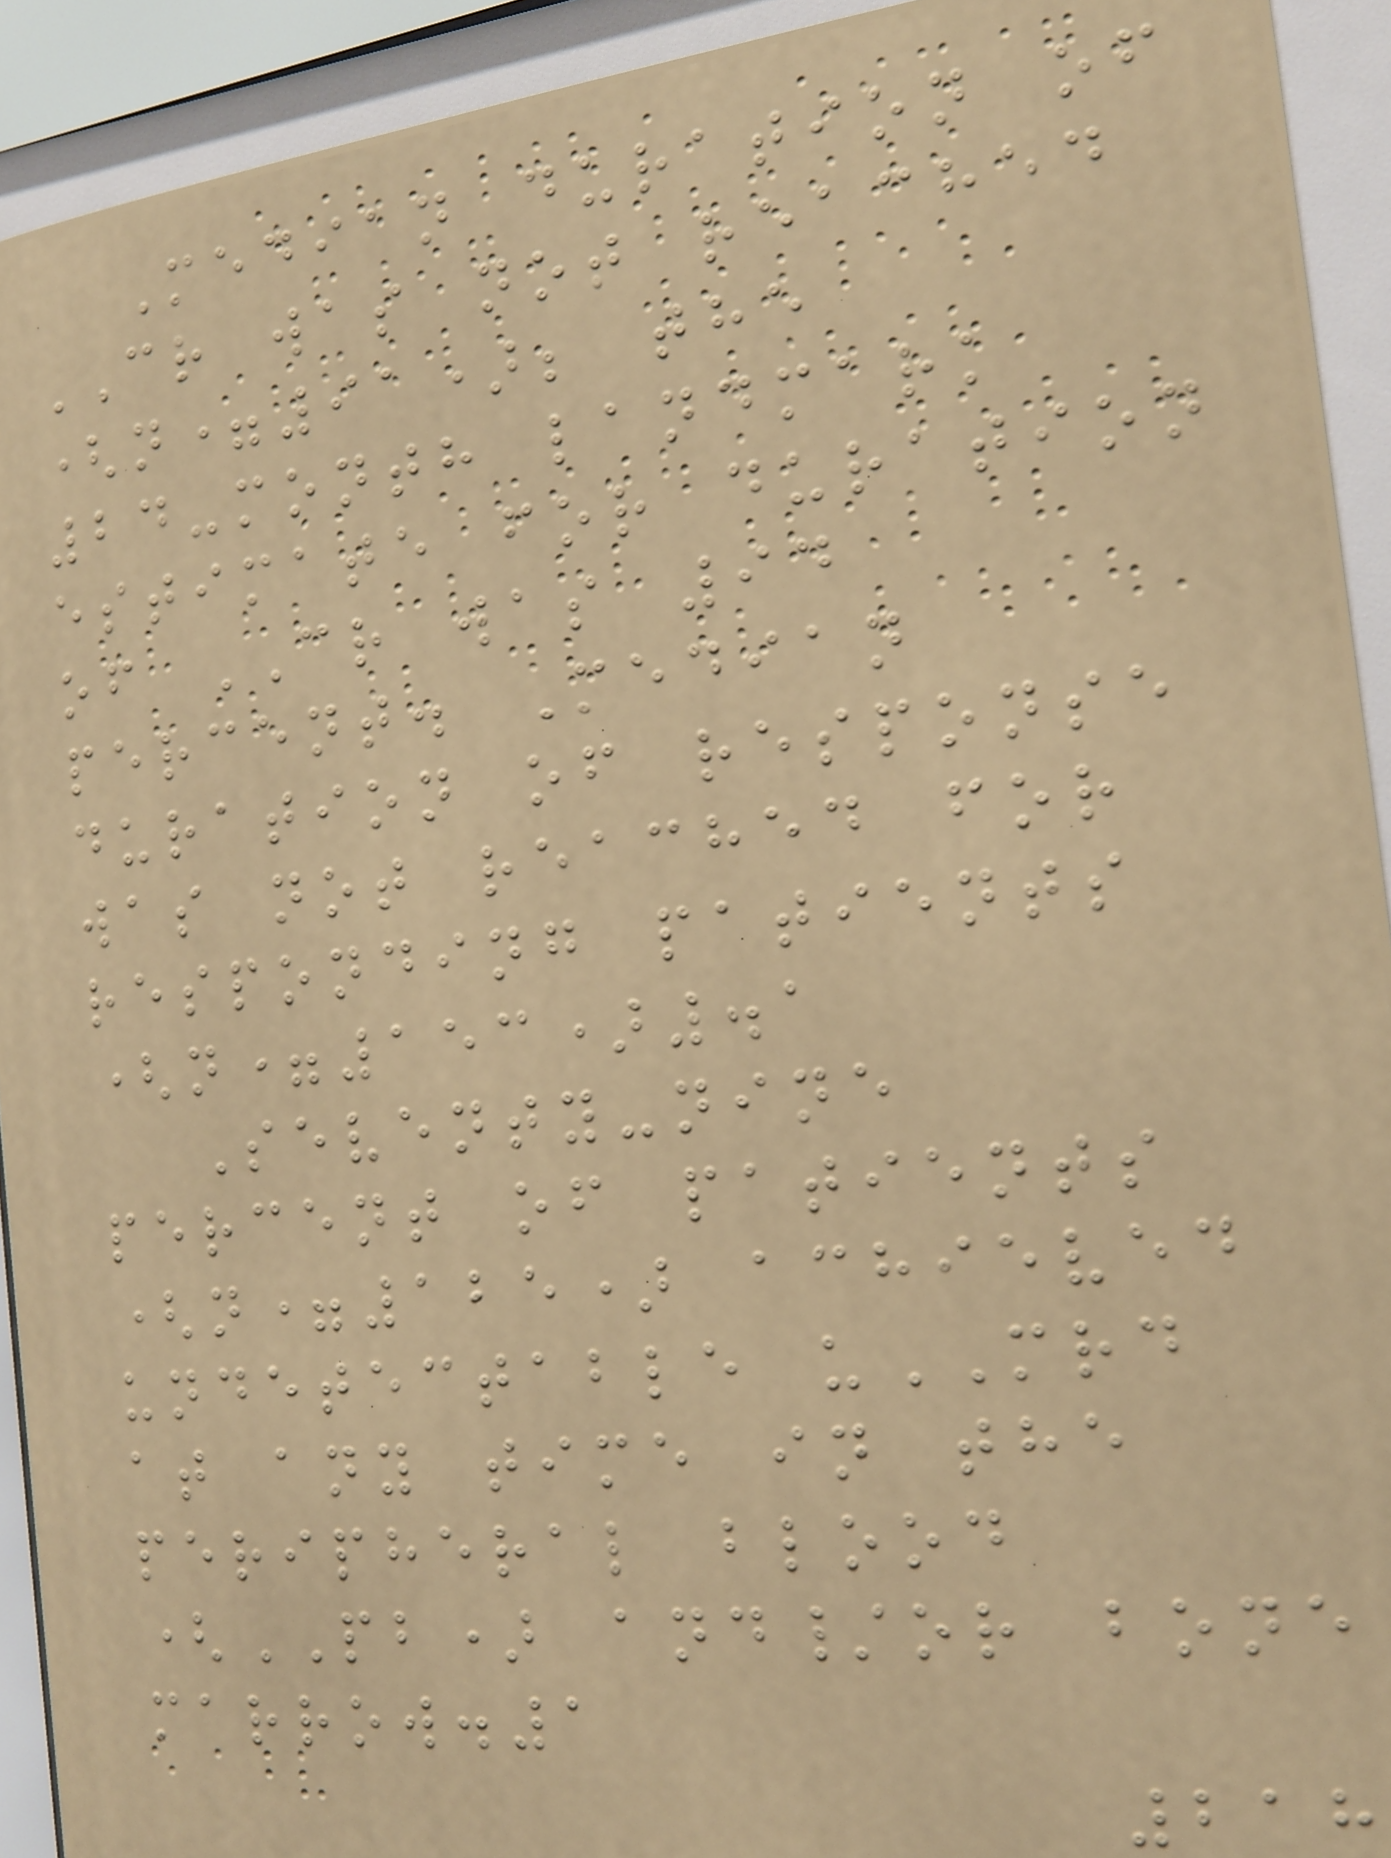Median duration of
CR was not reached
(n=91); the
24-month landmark
estimate for duration
of CR was 94
percent. Median
duration of response
was not reached for
responding patients
(n=153).1
Seventy-nine
percent of patients
(n=125) achieved
undetectable uMRD
at any time in the
peripheral blood
(PB) and/or bone
marrow.1
218
